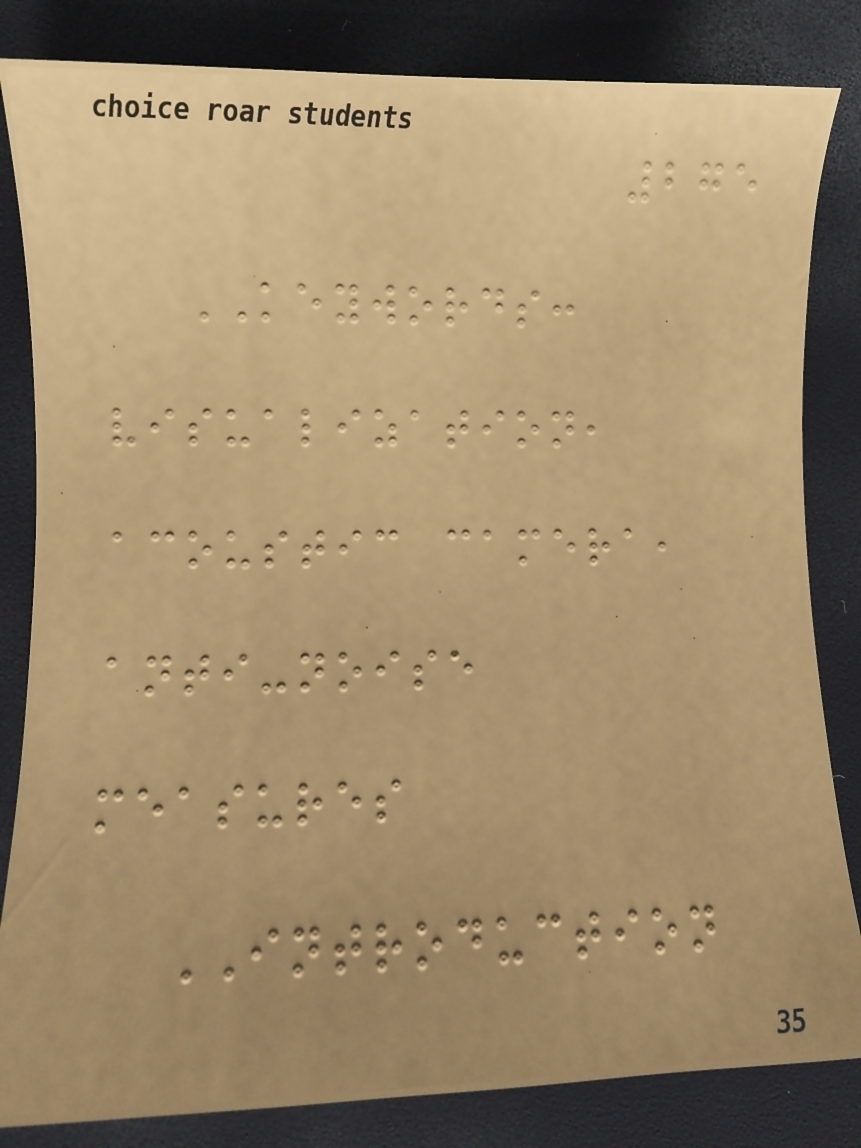275
KEYWORDS:
visualization,
acoustic camera,
anti-noise
measures
INTRODUCTION
